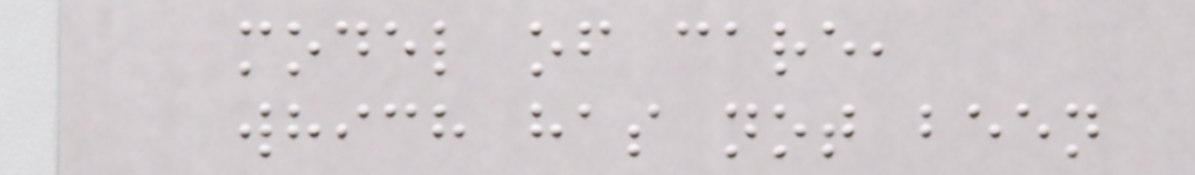model of care,
which has not been
